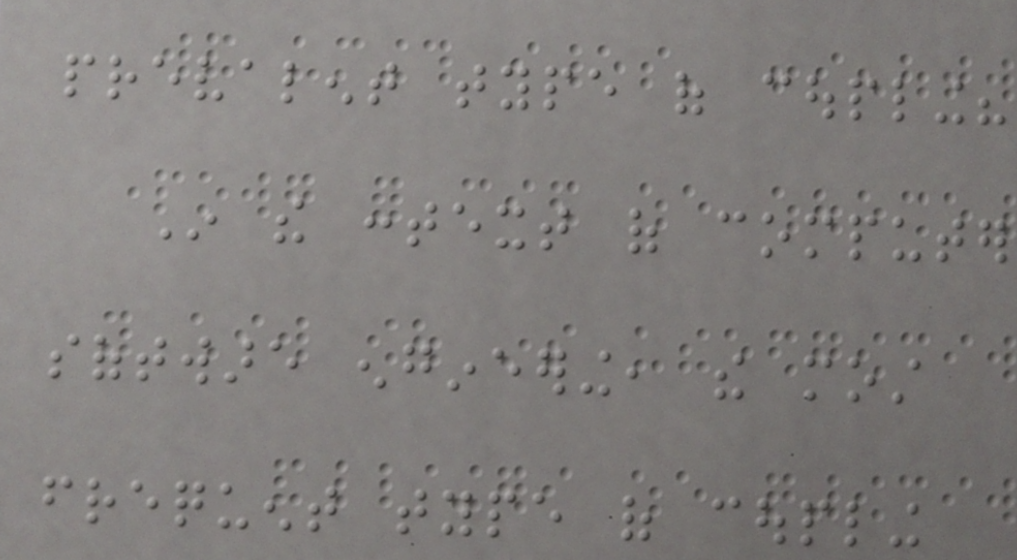prevalent type of coupling?
In the context of computer
software engineering, the most
frequent type of coupling
